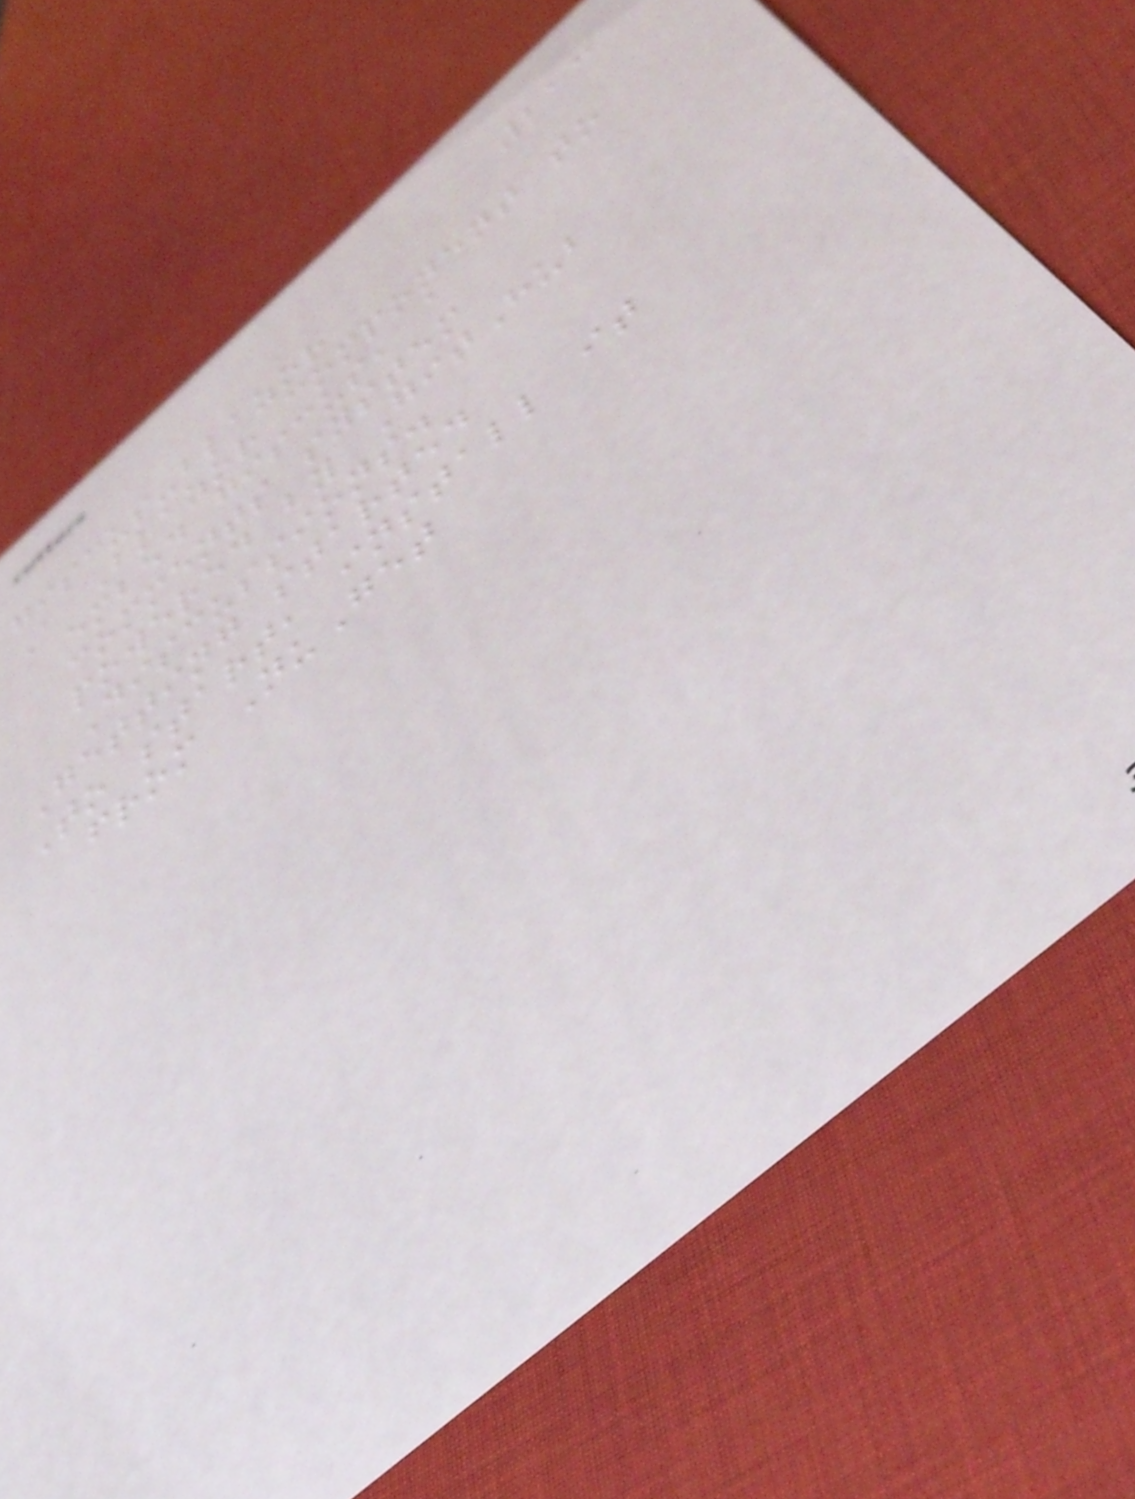213
giscus-blazor
A Blazor component to
embed giscus, a
comments system
powered by GitHub
Discussions.
Getting started
To start, install it
from NuGet
